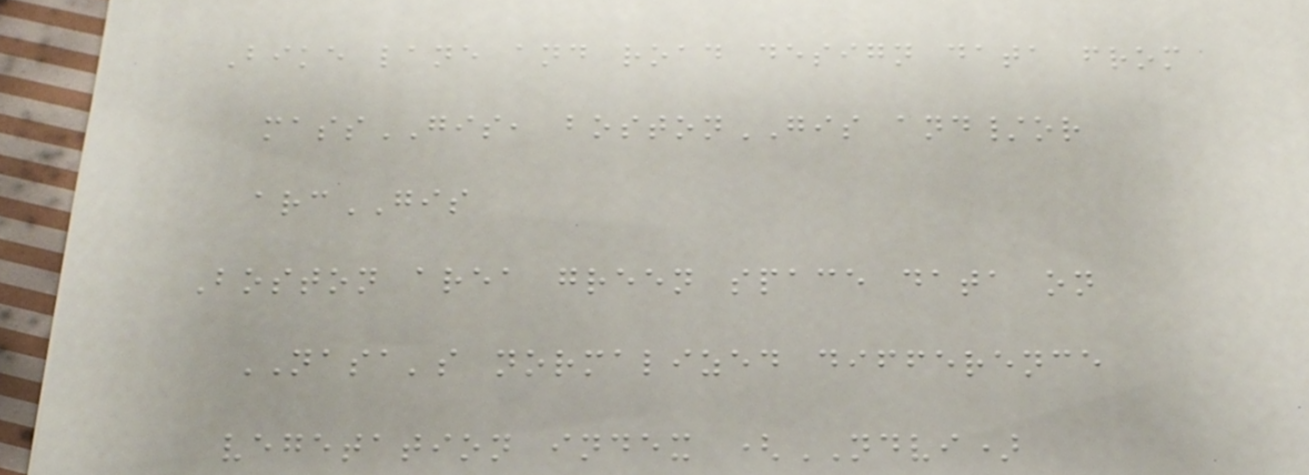Bike lane and road design data from
massGIS, bostonGIS and/or
arcGIS
Boston area green space data on
NASA's normalized difference
vegetation index (NDVI)
